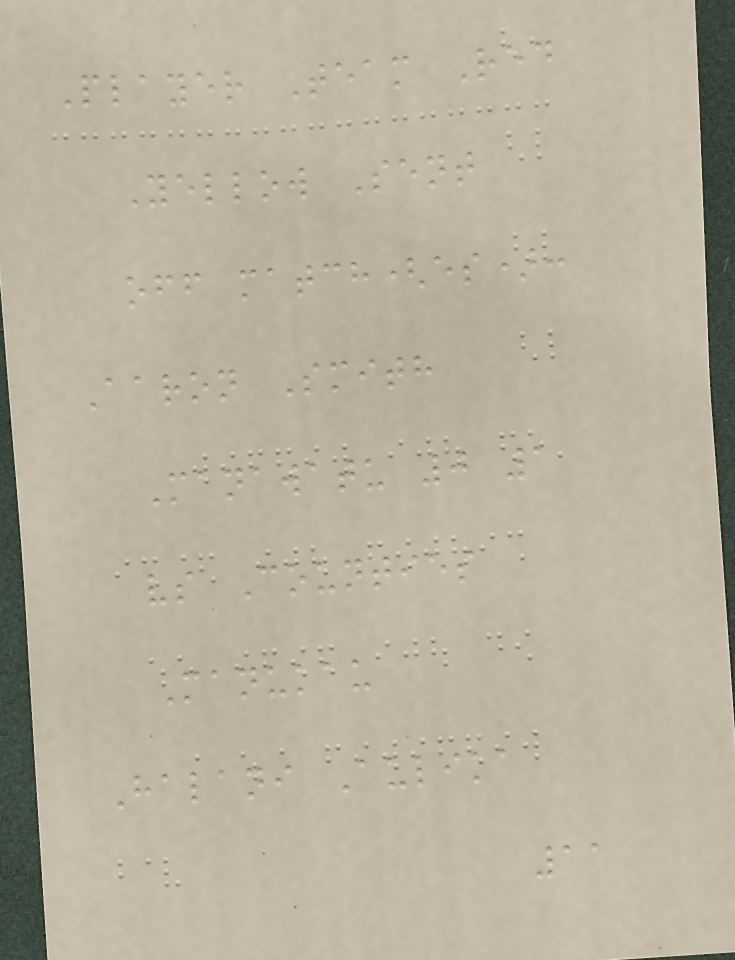Player Team Red
Yellow Sent
off match(es):
Aaron Smith
Manawatu 0 1
vs Counties
Manukau
Halani Aulika
11
